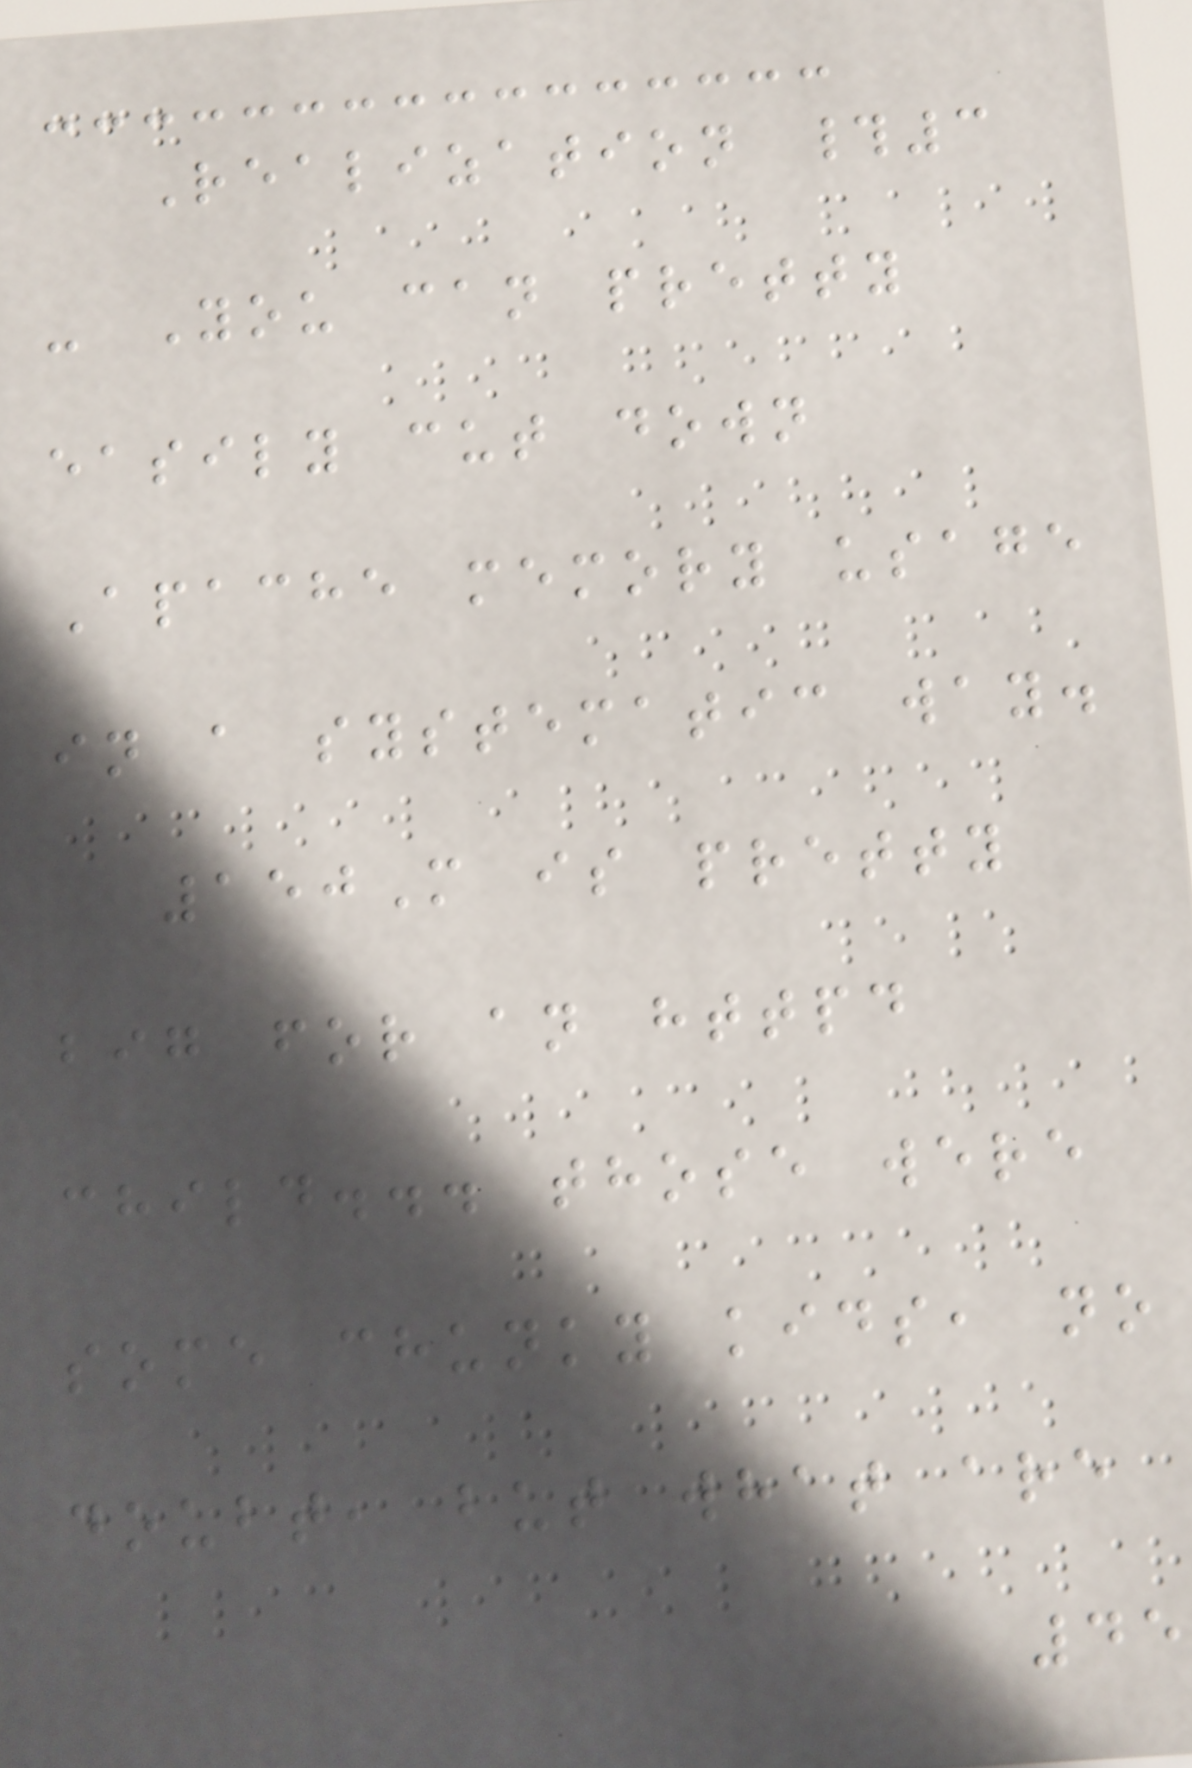Realization #3
- You can pretty
easily cut down
Apache memory usage
in a systematic way.
150M is pretty
big for an httpd
child... those were
some chunky kids, no
doubt, but what are
45
